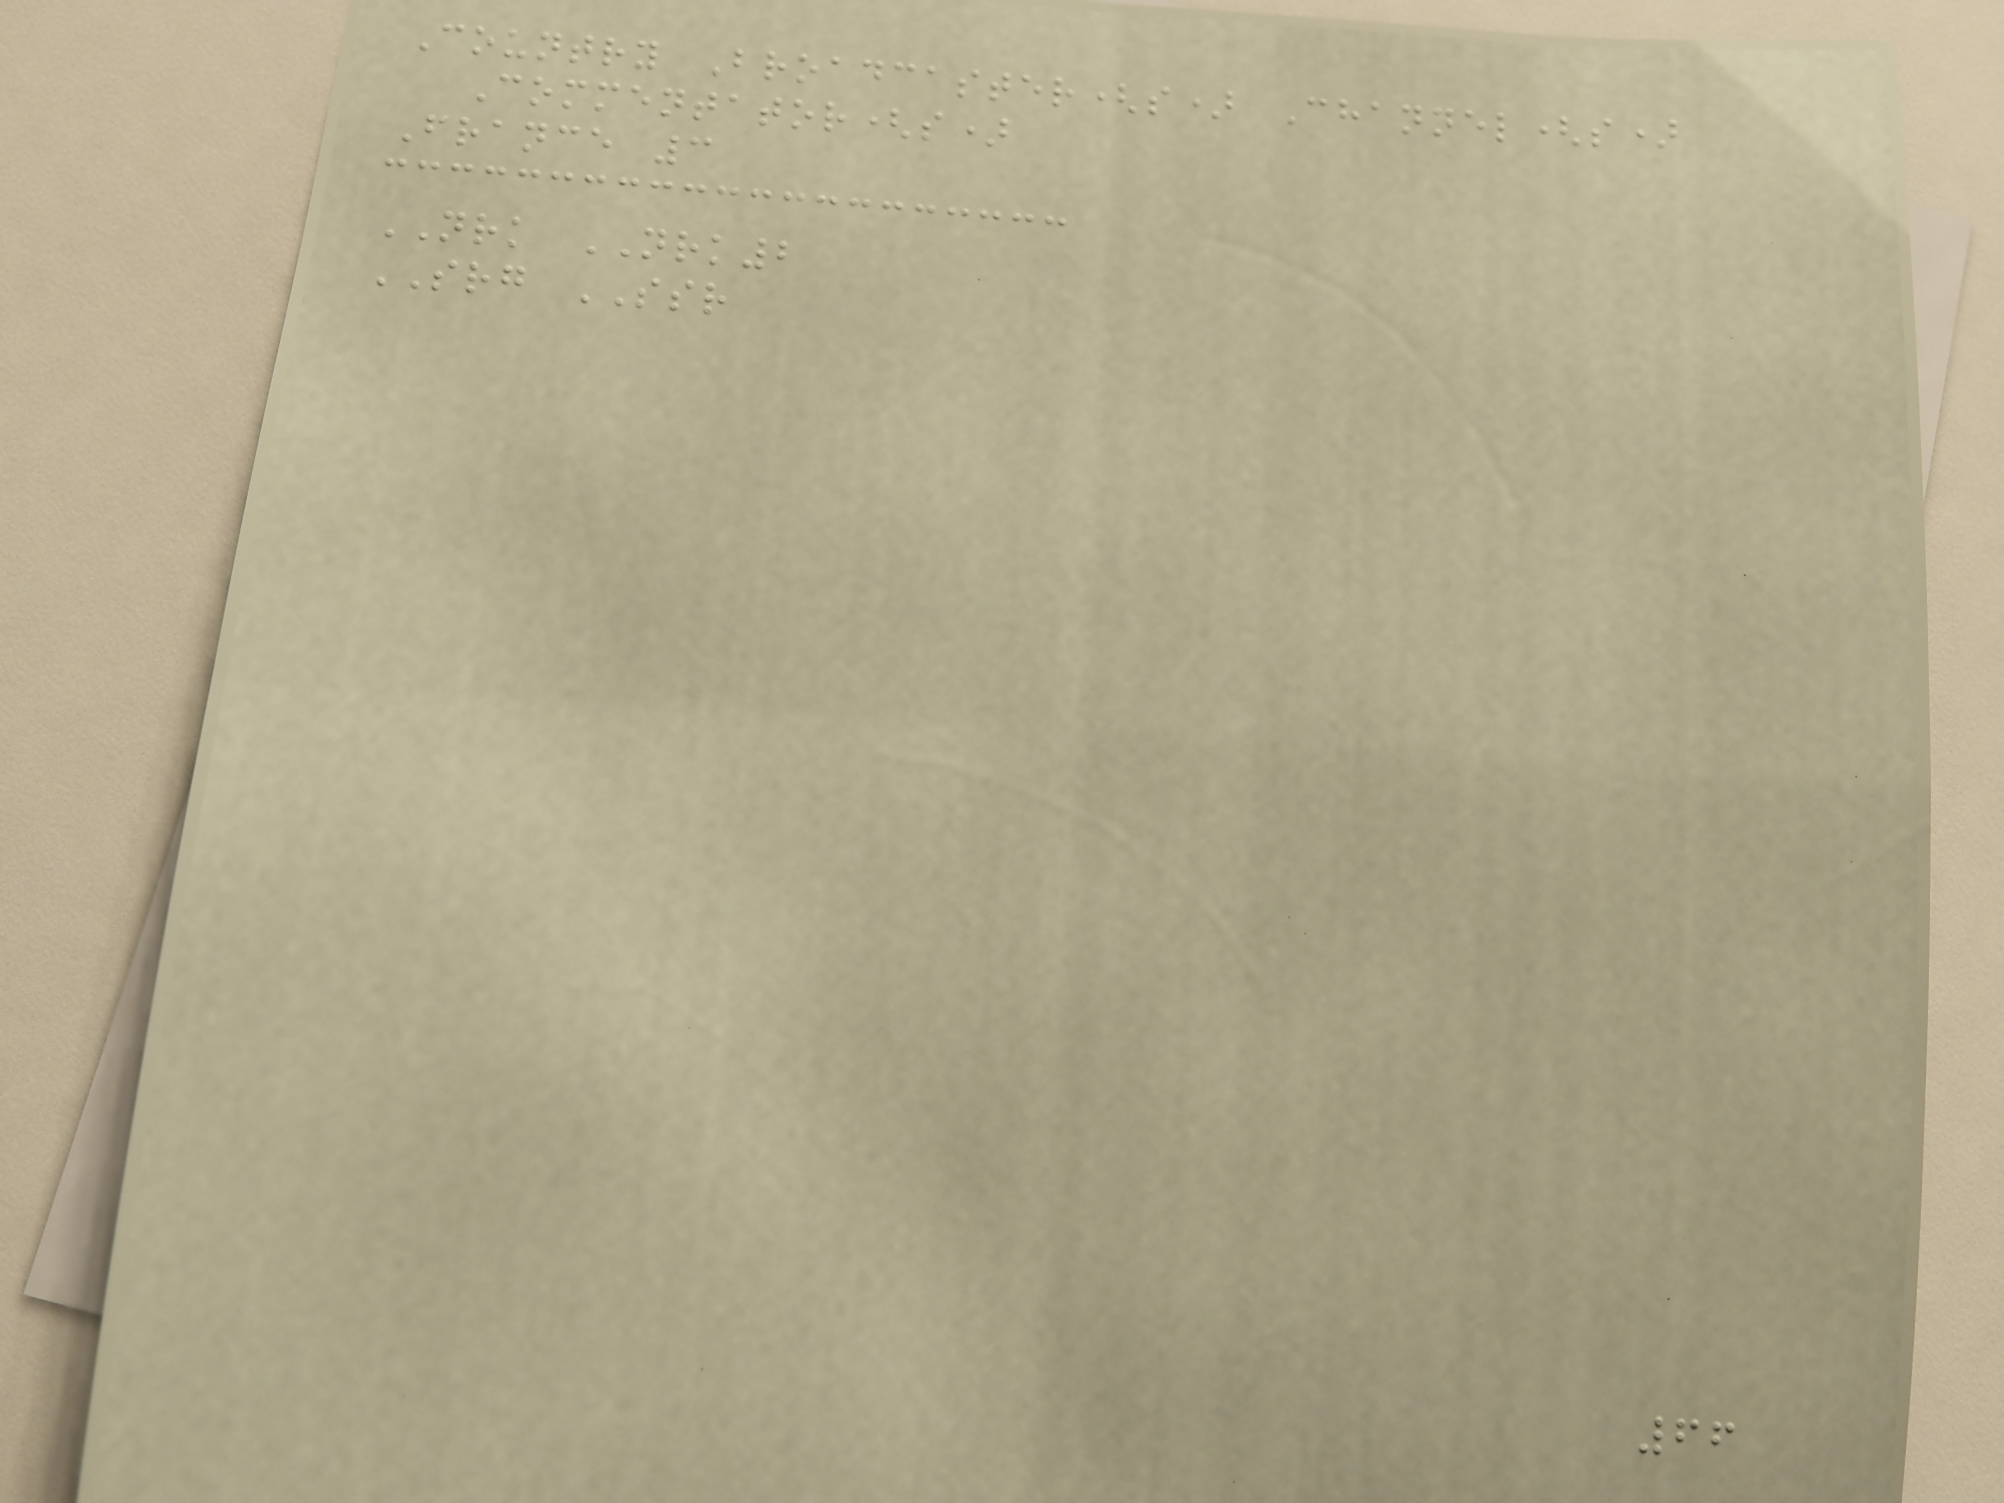Country Broadcaster(s) Channel(s)
Commentator(s)
France 3
NRK NRK2
SRG SSR
66
